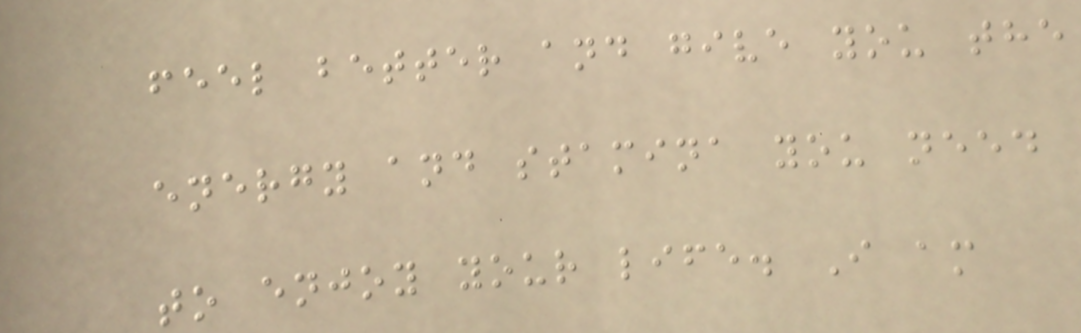feel better and give you the
energy and stamina you need
to enjoy your life. I am
